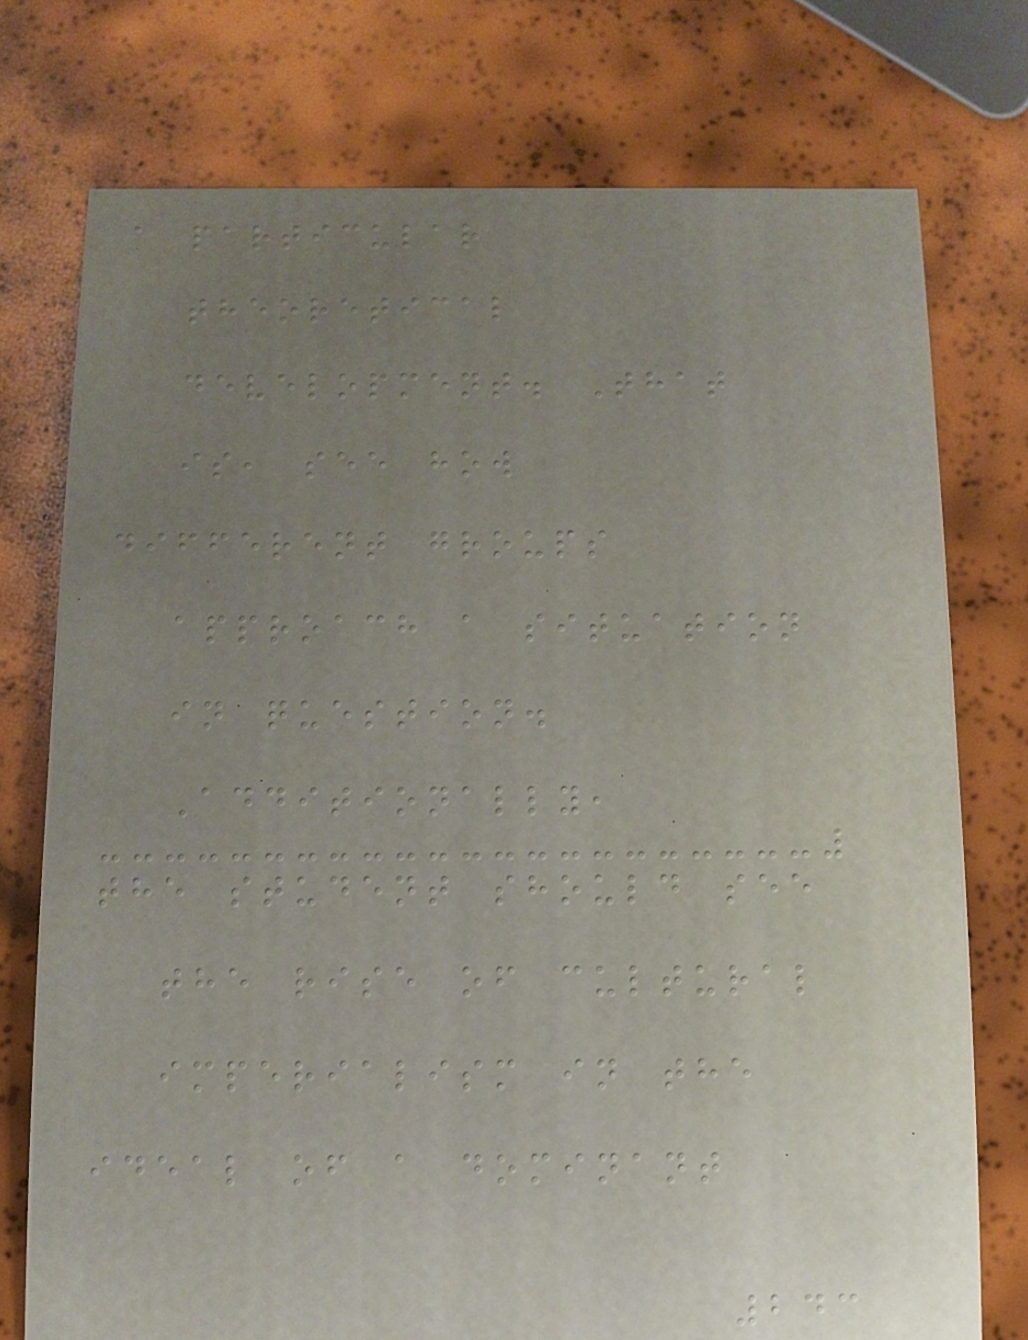a particular
theoretical
development. That
is, see how
different groups
approach a situation
in question.
Additionally,
the student should see
the rise of cultural
imperialism in the
ideal of a dominant
243
